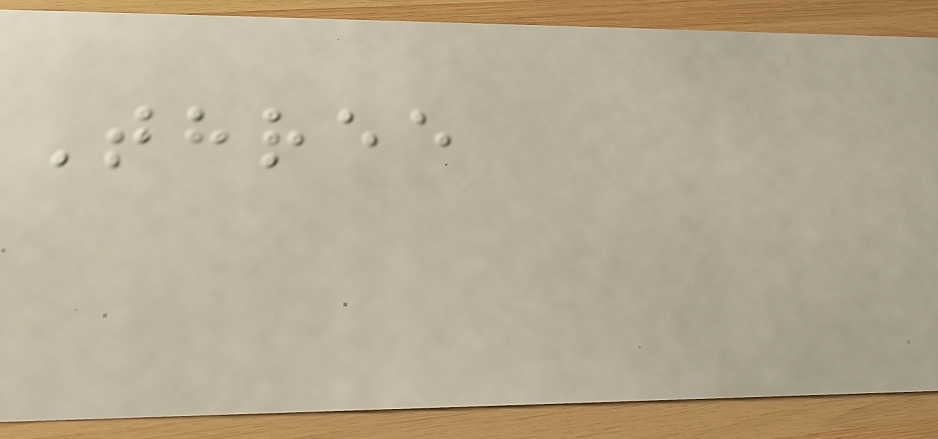Three
